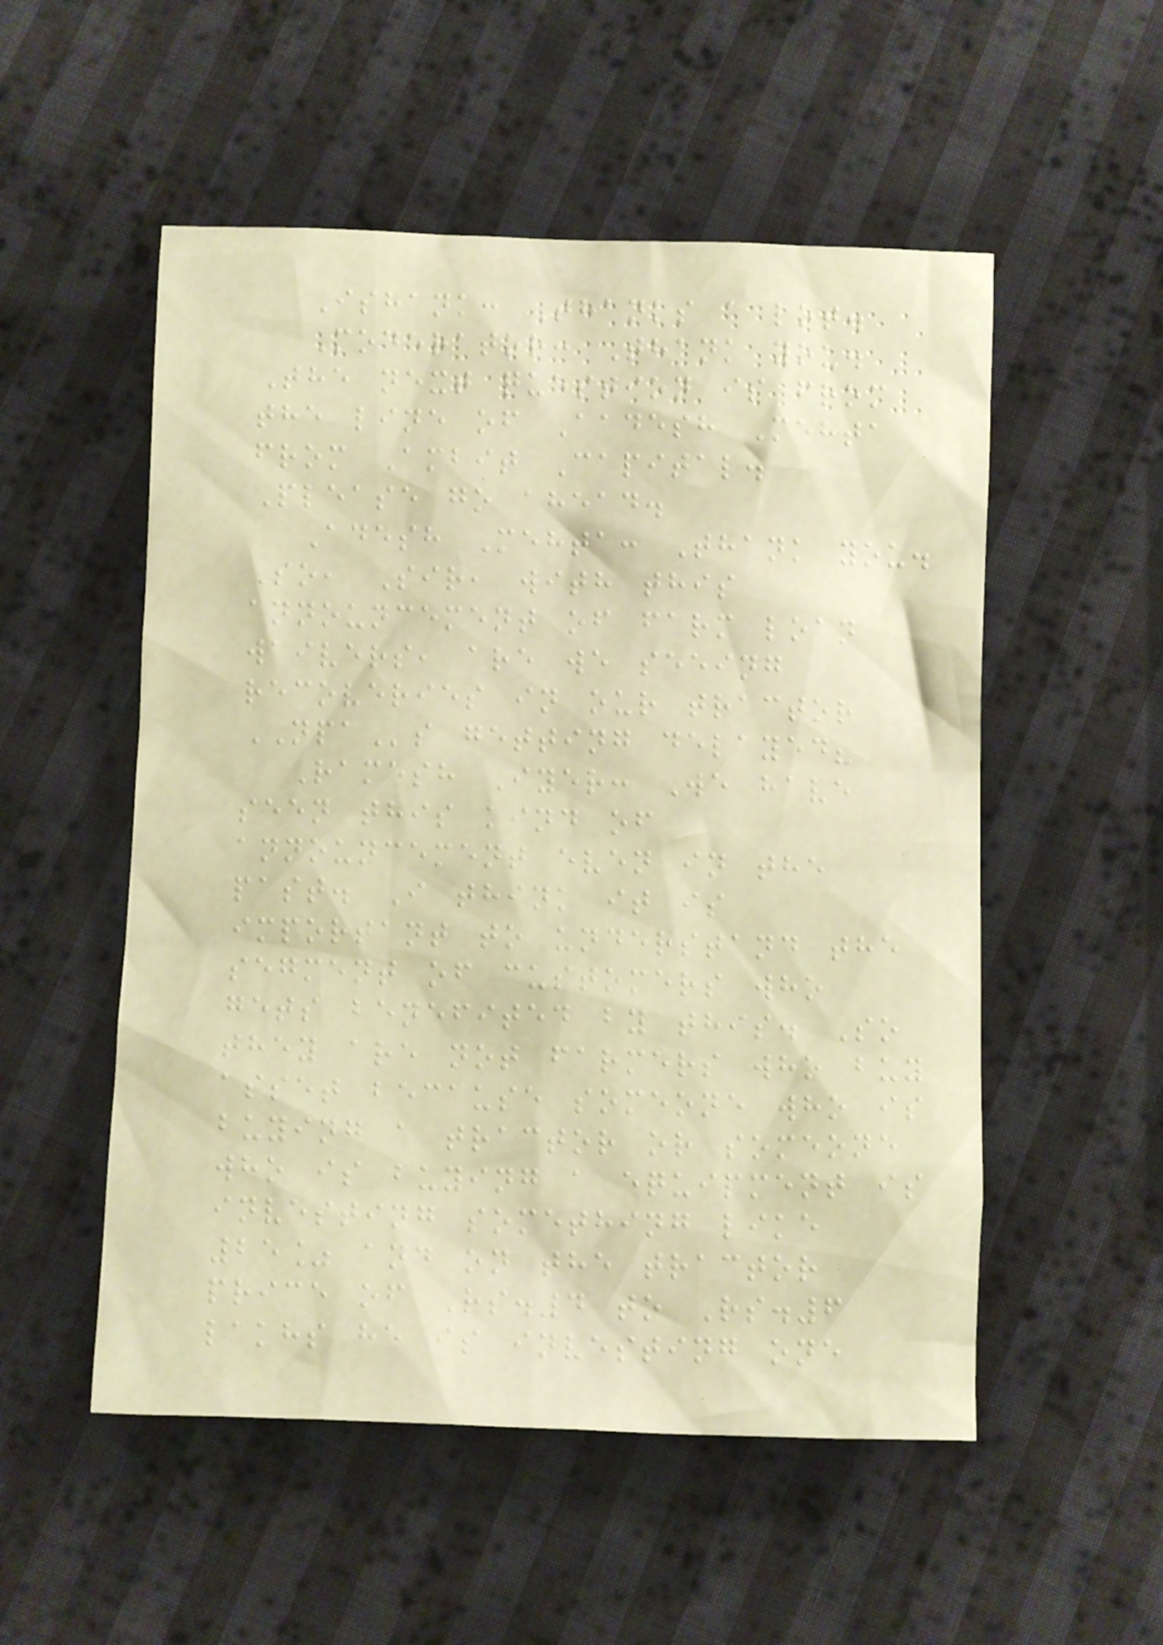Ishank: Thanks a lot.
Moderator: Thank you.
The next question is from
the line of Aadesh Mehta
from Ambit Capital.
Please go ahead.
Adesh Mehta: Thank you.
So, Sir, with this
announcement of farm loan
waivers, are we seeing
recoveries in our tractor
NPAs getting delayed?
Ramesh Iyer: We have
seen this kind of
announcement even in the
past. I think it is
important to understand the
segment of customers who
gets benefited by this. So
they are not farmers who buy
asset because someone who is
buying a tractor or someone
who is buying a equipment is
investing something like
25% and on the tractor
price of Rs.4 to Rs.6
lakhs he is investing one
